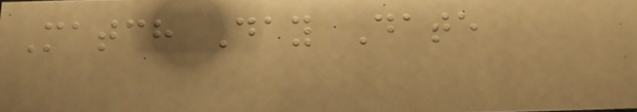Match Day Date
